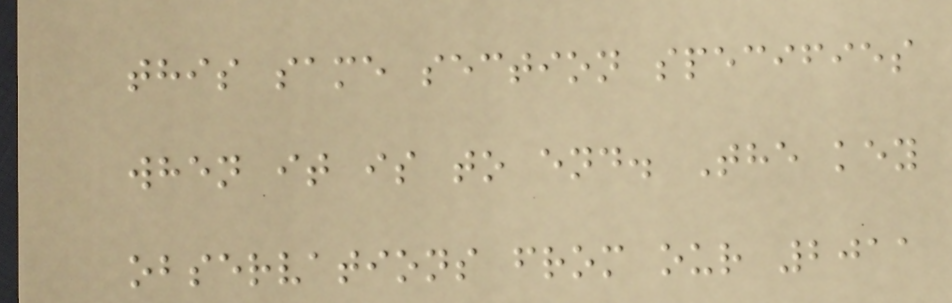this same section specifies
when it is to end. The key
observations from our 2011
